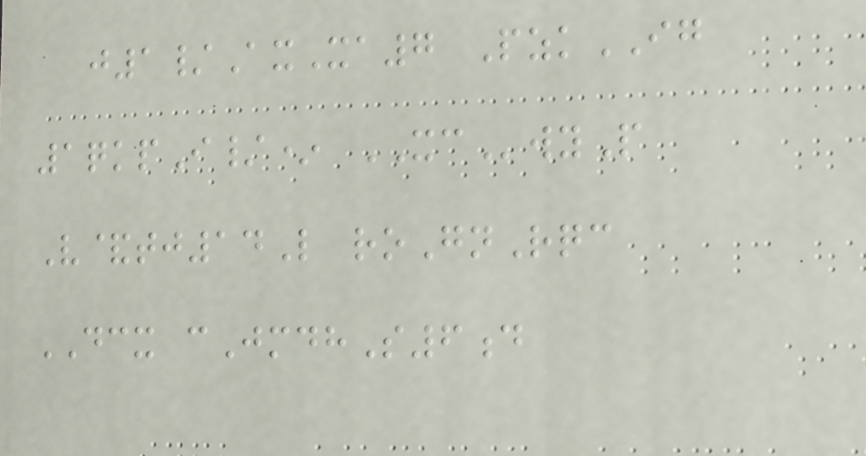j1/AxXa7 PzkIG
1qkpI/* XCwyP
V&tj14L roGnRqc
DCX cJmdhS6d
